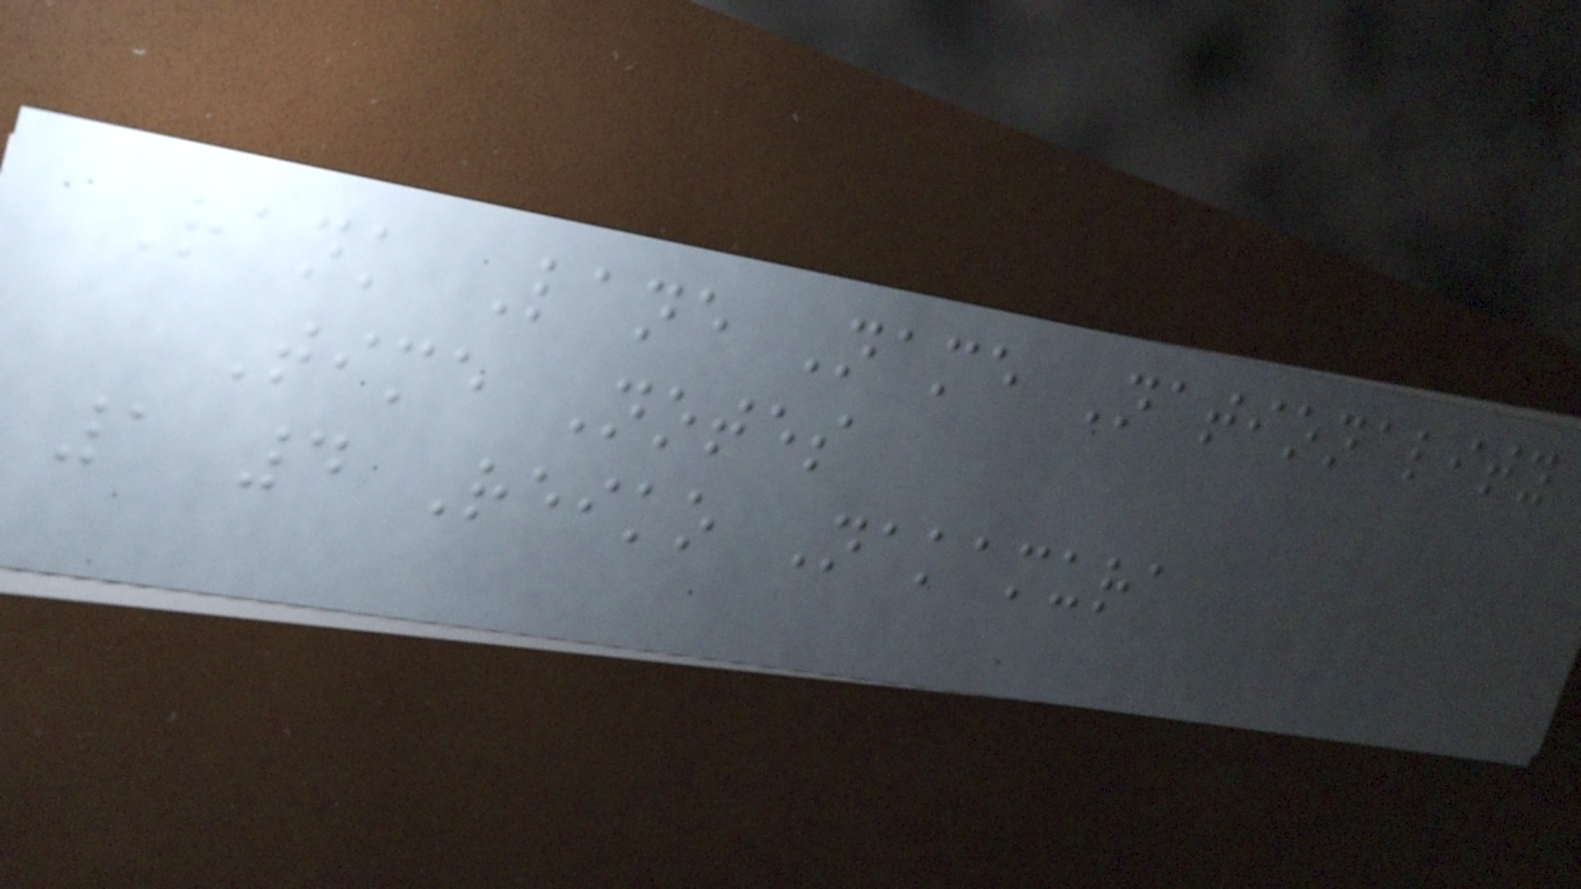Rank Lane Name Nationality
Time Notes
1 4 Reiko Nakamura
